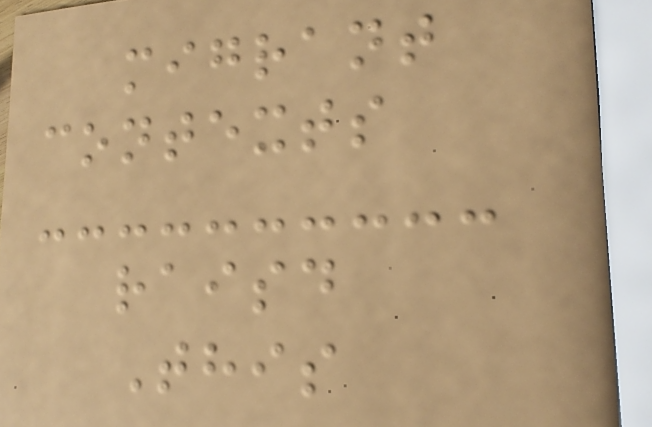migrant
contexts
raisd
This
